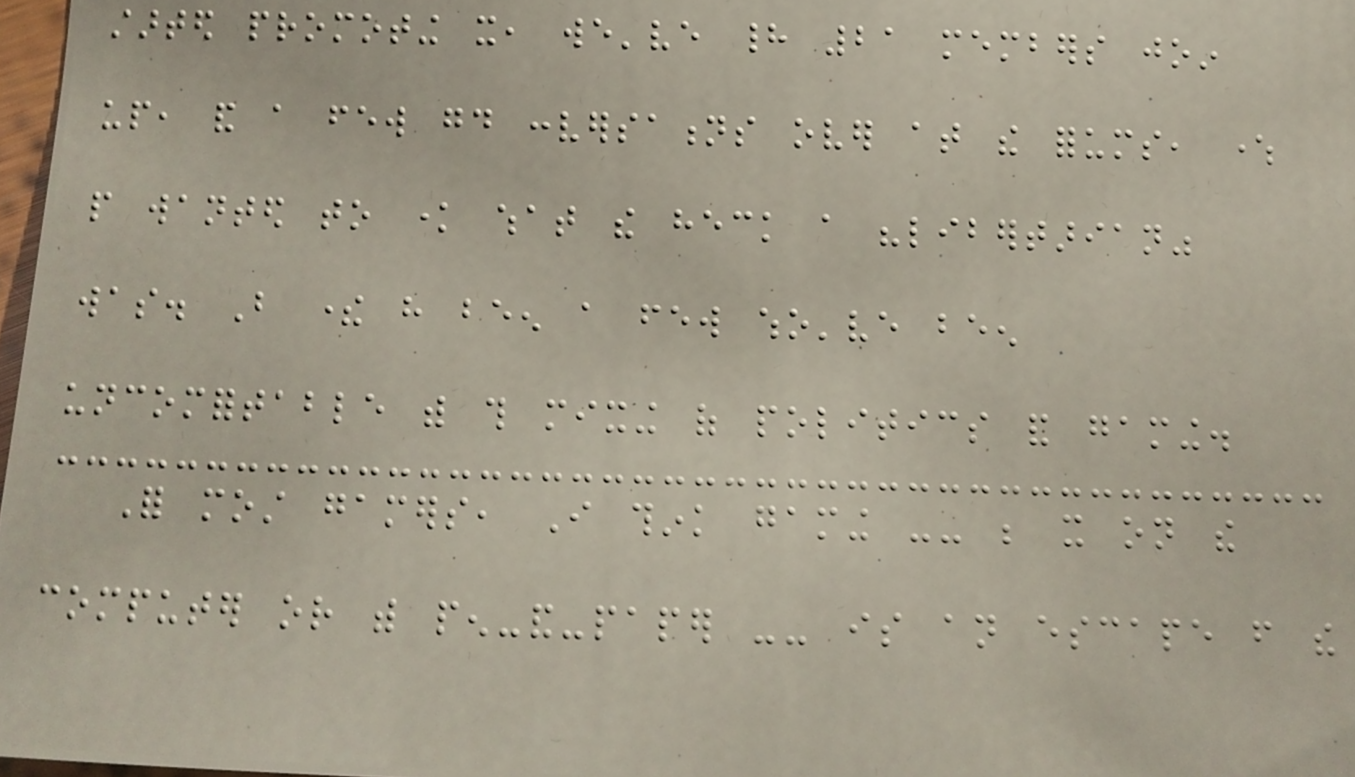started promoting it, we've had 21 members join
up, and a few good conversations over at the forums, where
people wanted to know what the heck a "libertarian"
was. But there have been a few who've been
uncomfortable with this mixing of politics and gaming.
For most gamers, I think gaming -- be it on the
computer or with pen-and-paper -- is an escape from the
